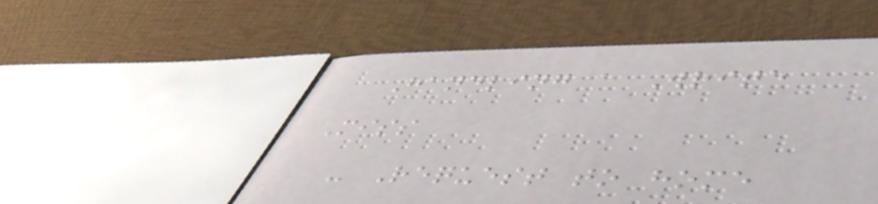Handling a Write
Miss
- Request to home
